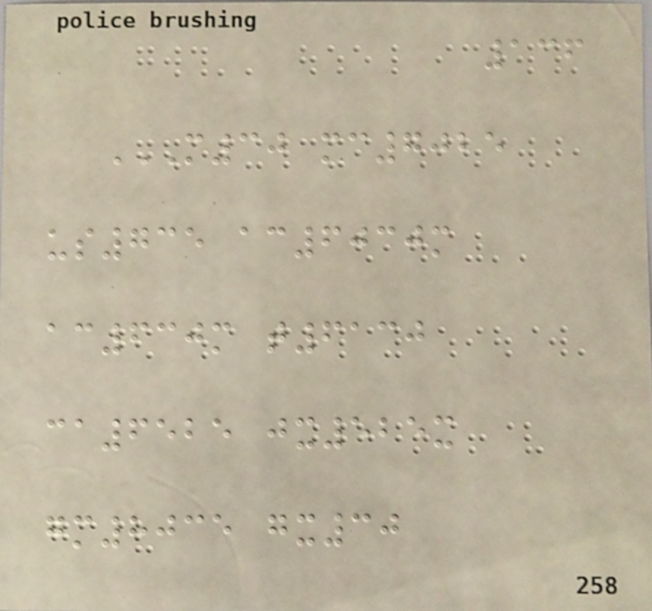136
M30 MC7025
US735 AC6030M
AC630M T6130
CA6525 JX525X
GM8035 GX30
